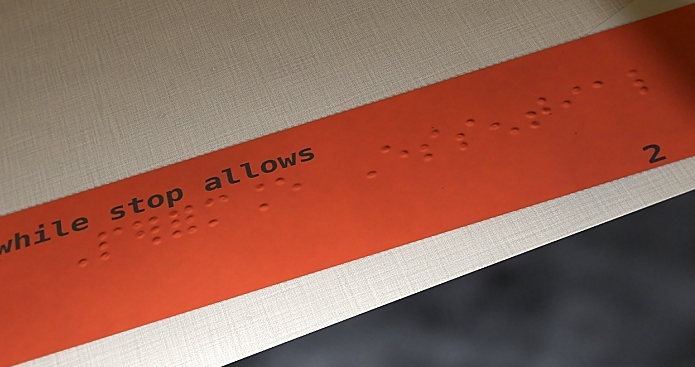Performance Essential
